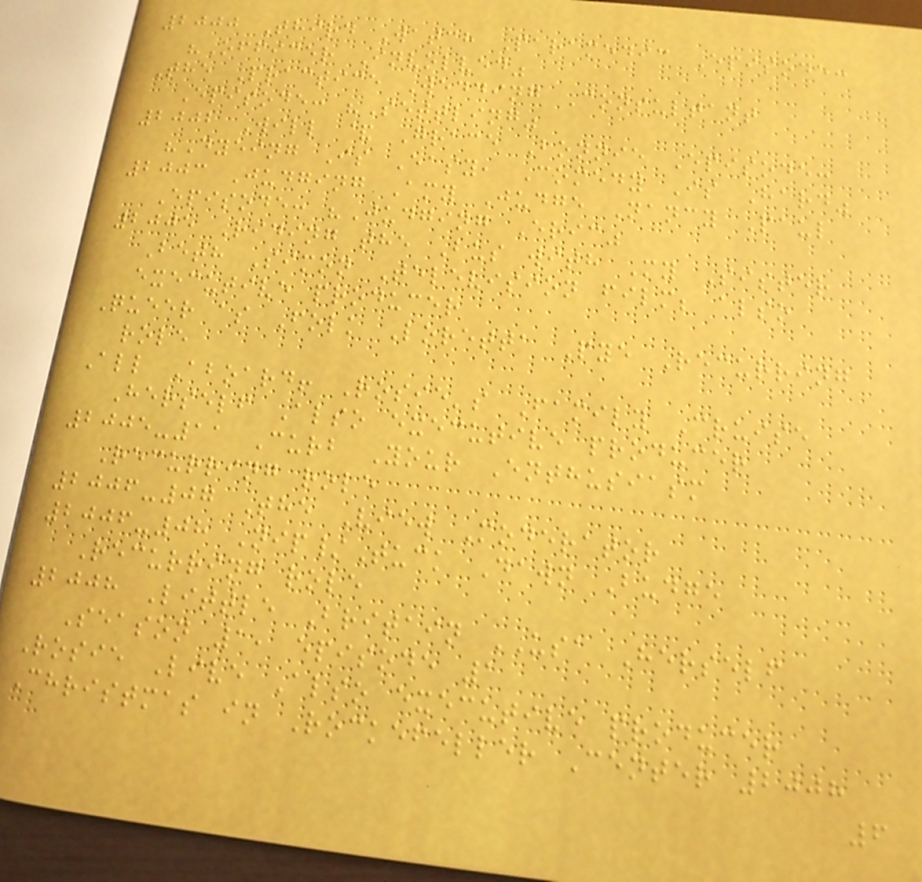2000 Third Watch Paramedic Episode:
"Officer Involved"
The Practice Wedding Consultant
Episode: "Settling"
2002 Will & Grace Bonnie Episode:
"Dyeing Is Easy, Comedy Is Hard"
2003 Judging Amy Judge Nancy Paul
Episode: "Judging Eric"
2005 Riding the Bus with My Sister
Beth Simon Television film; also
executive producer
Queer as Folk Loretta Pye Recurring
role
All Aboard! Rosie's Family Cruise
Herself Also executive producer
2005-11 Curb Your Enthusiasm
Recurring role
2006-07 The View Moderator
2006-08 Nip/Tuck Dawn Budge
Recurring role
2008 Little Britain USA Herself
Season 1, episode 1
Rosie Live Also executive producer
Christmas in Rockefeller Center 2008
6
